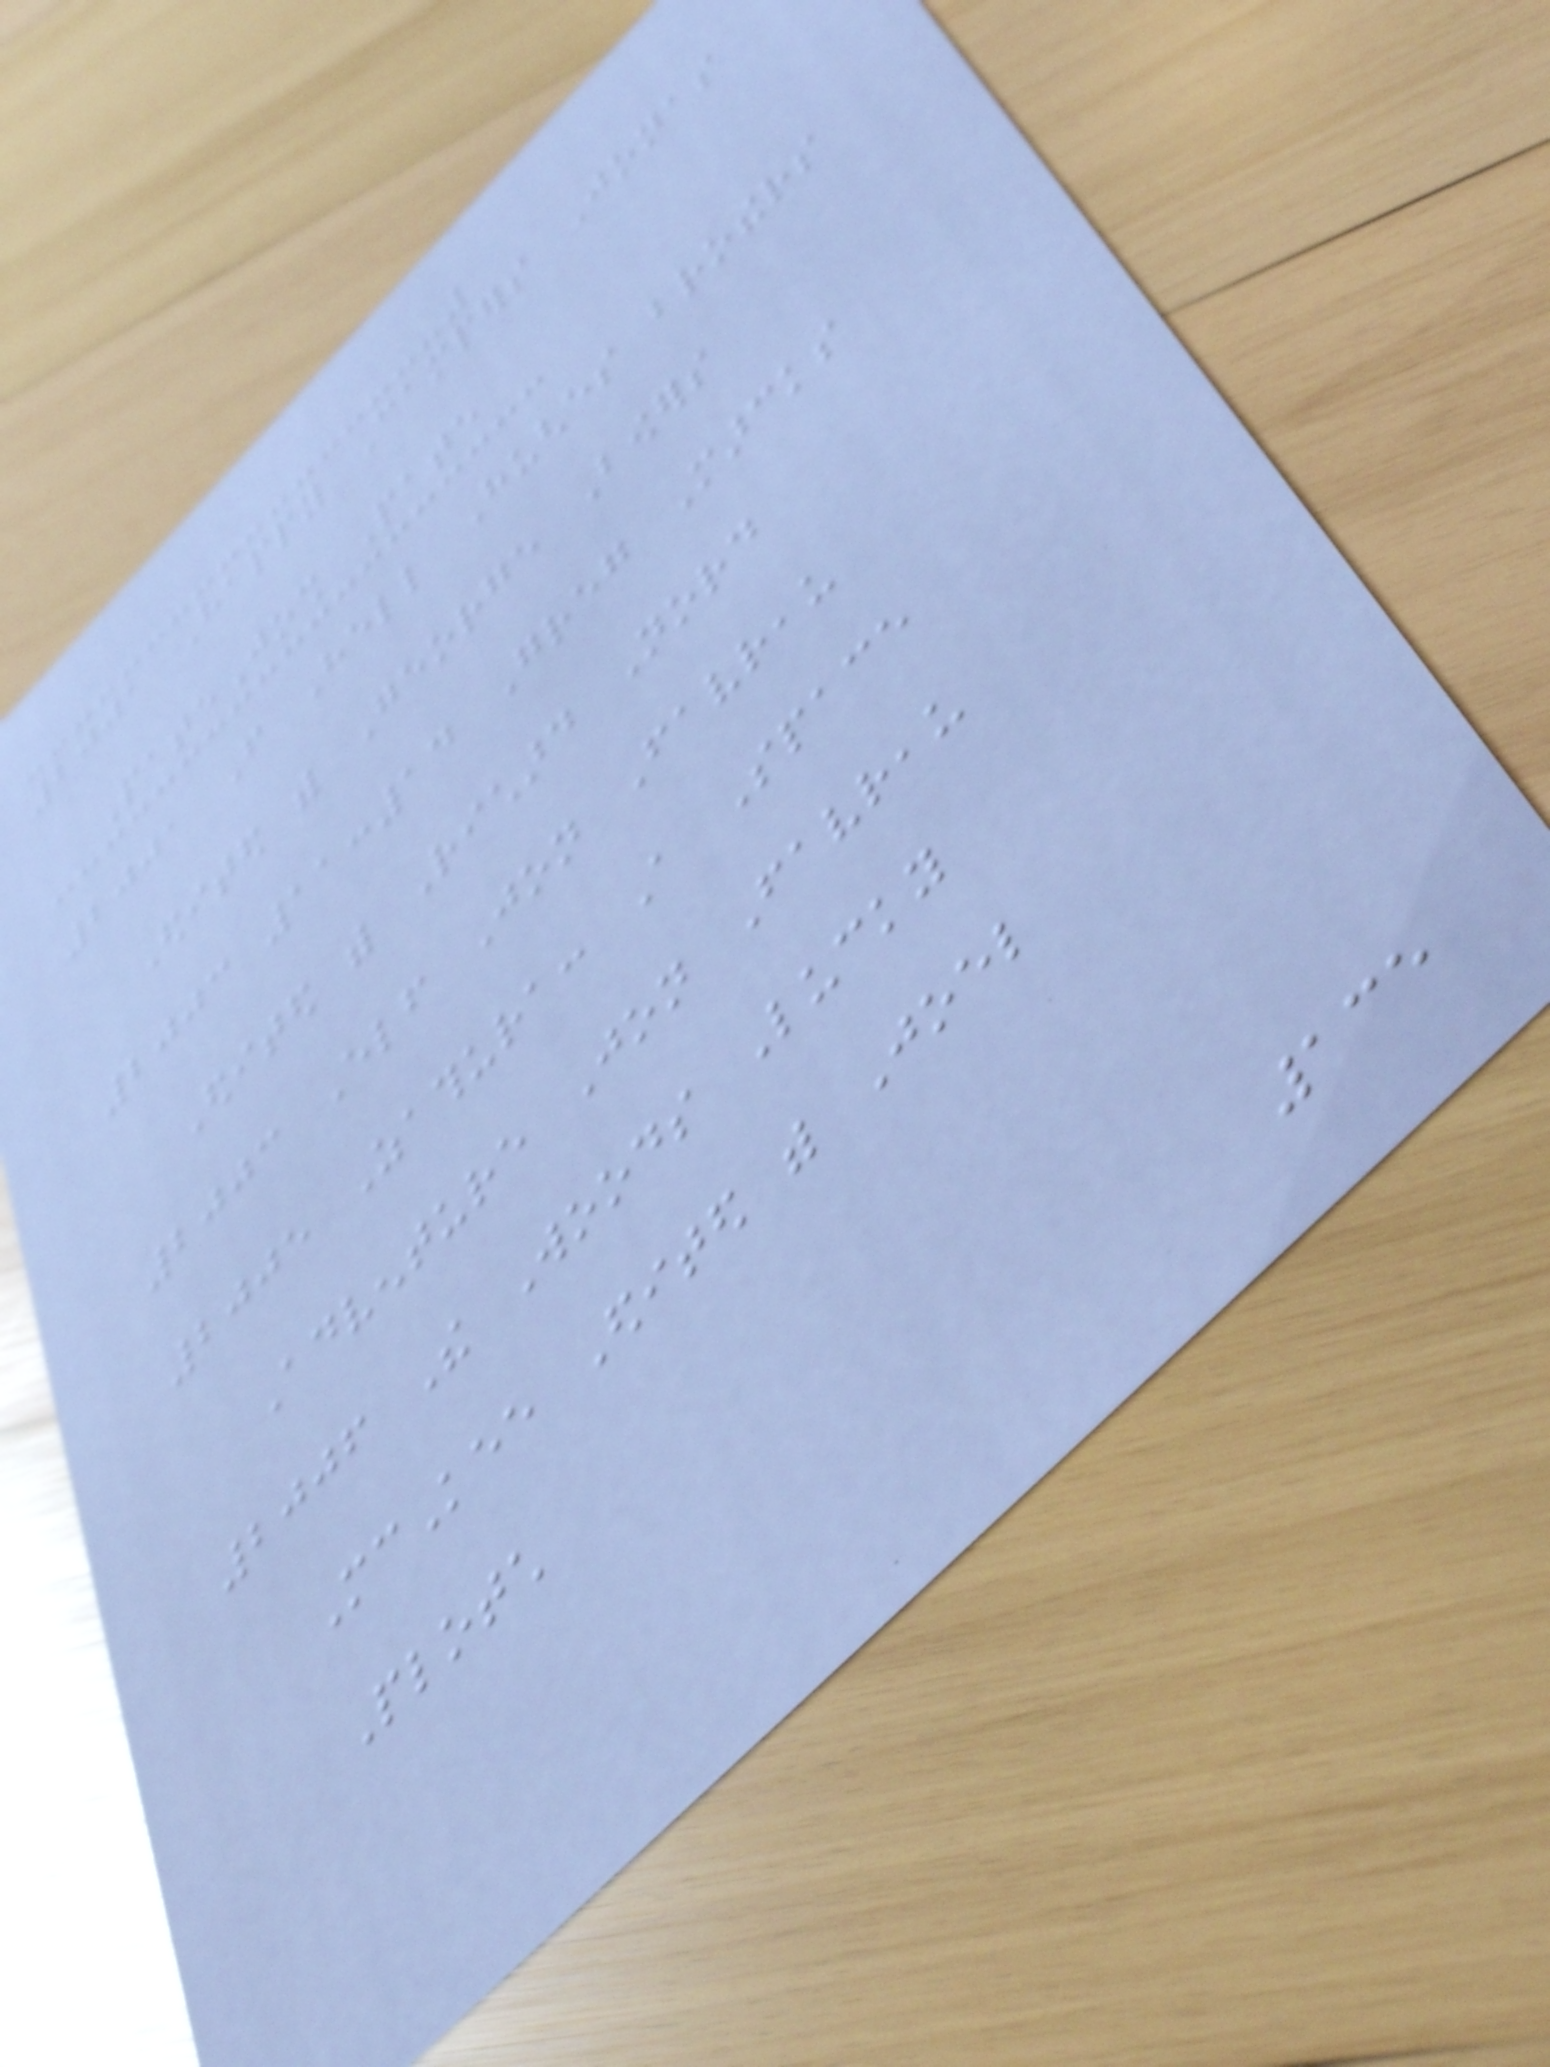2001 Happy Campers Jonas
PateJosh Pate
2001 From Hell Hughes brothers
Edited with George Bowers
2003 11:14 Greg Marcks
Edited with Richard Nord
2003 Elf Jon Favreau
2005 Zathura: A Space
Adventure Jon Favreau
2006 The Woods Lucky
McKee Edited with Joel
Plotch
135
